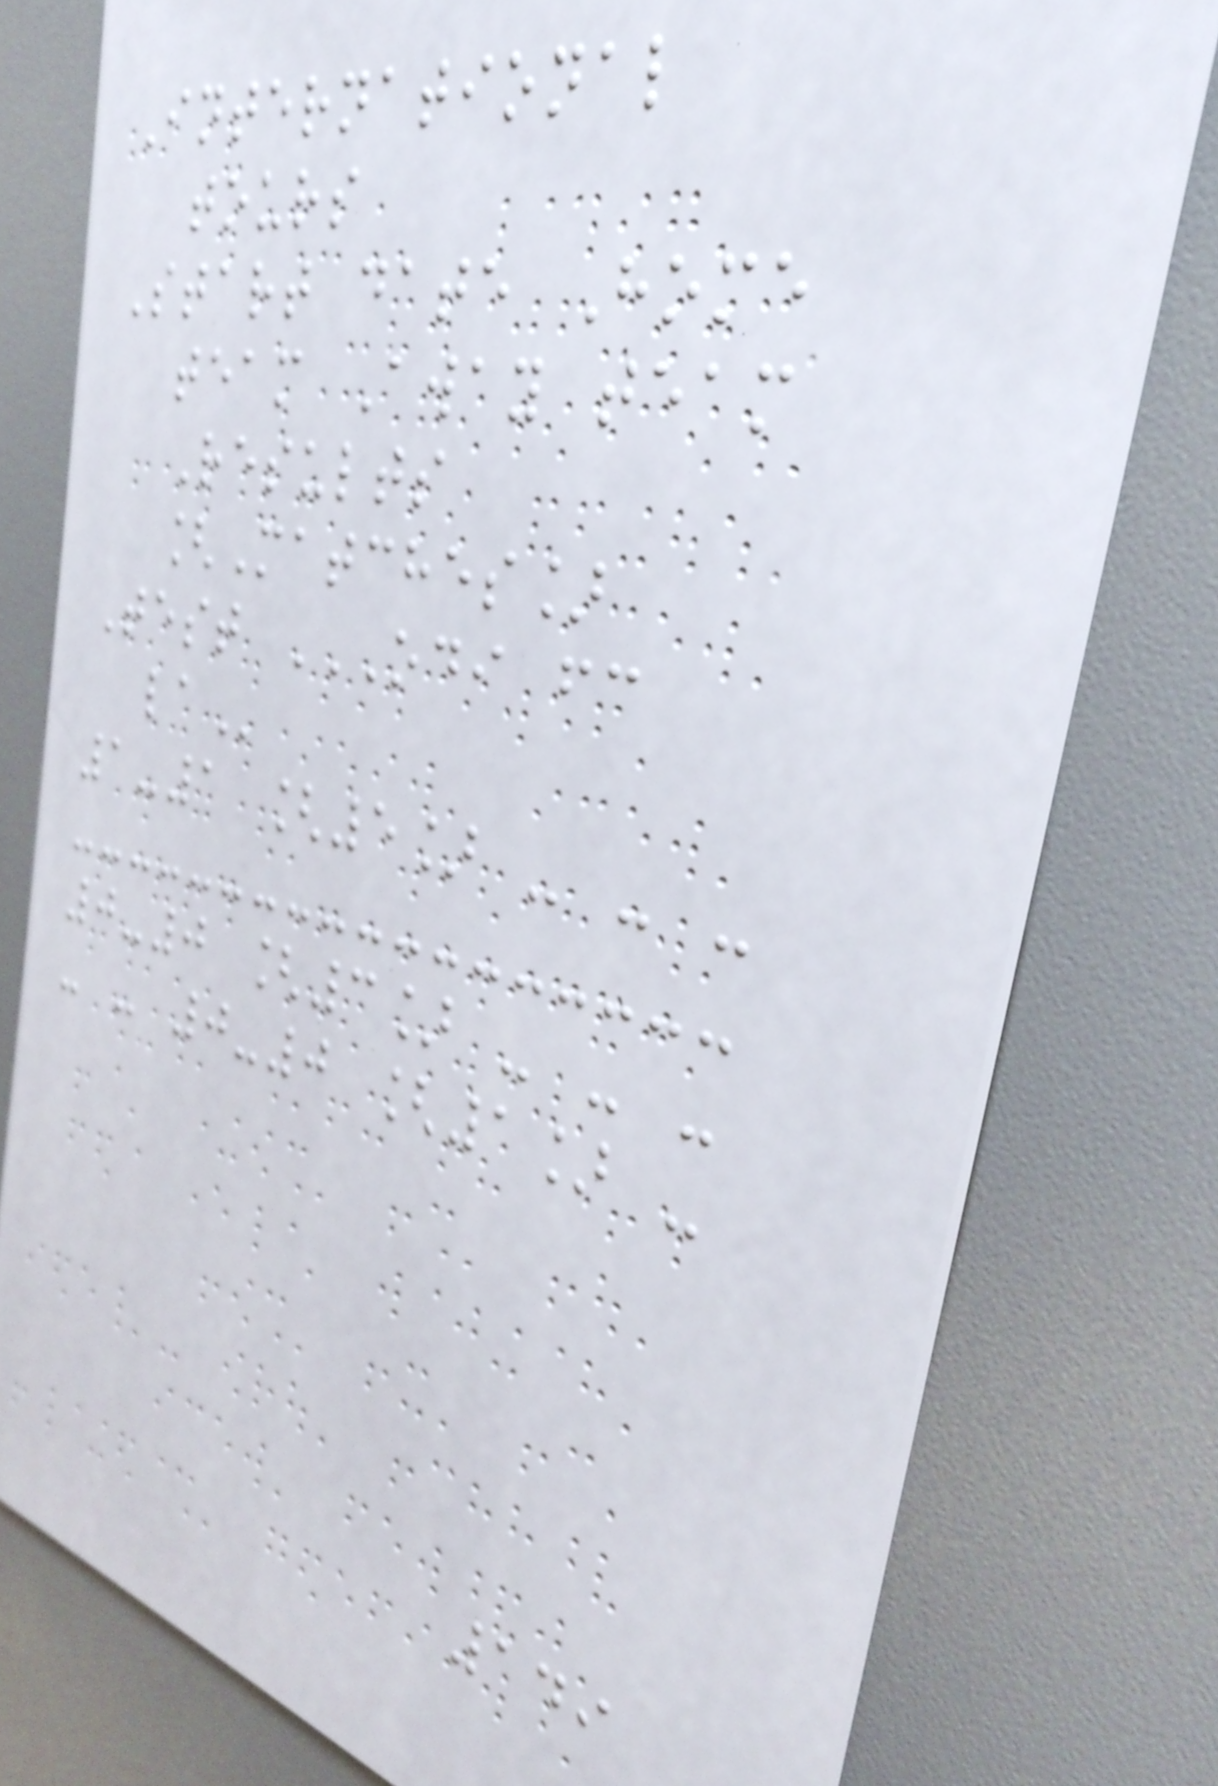International
tours
Start date Home
team Away team
Results
[Matches]
Test ODI FC
LA
1-1 [5] - - -
0-0 [3] - - -
- - 0-0 [1] -
149
